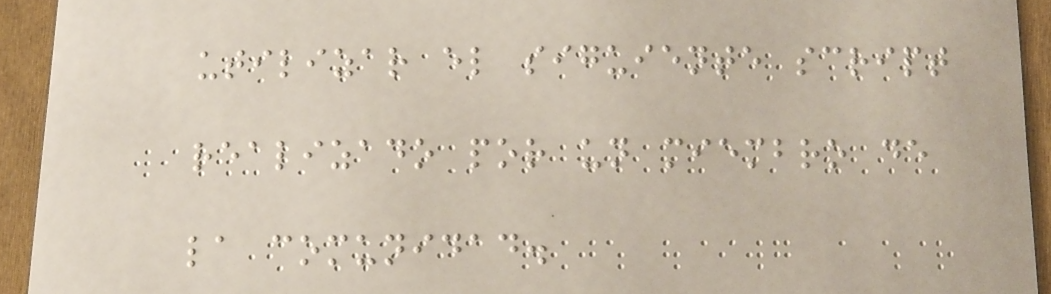utilizar el siguiente script
realizado por un miembro de
la comunidad.
